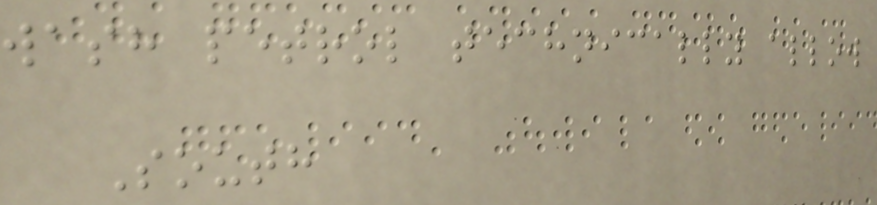wash petrol technically allow
South
